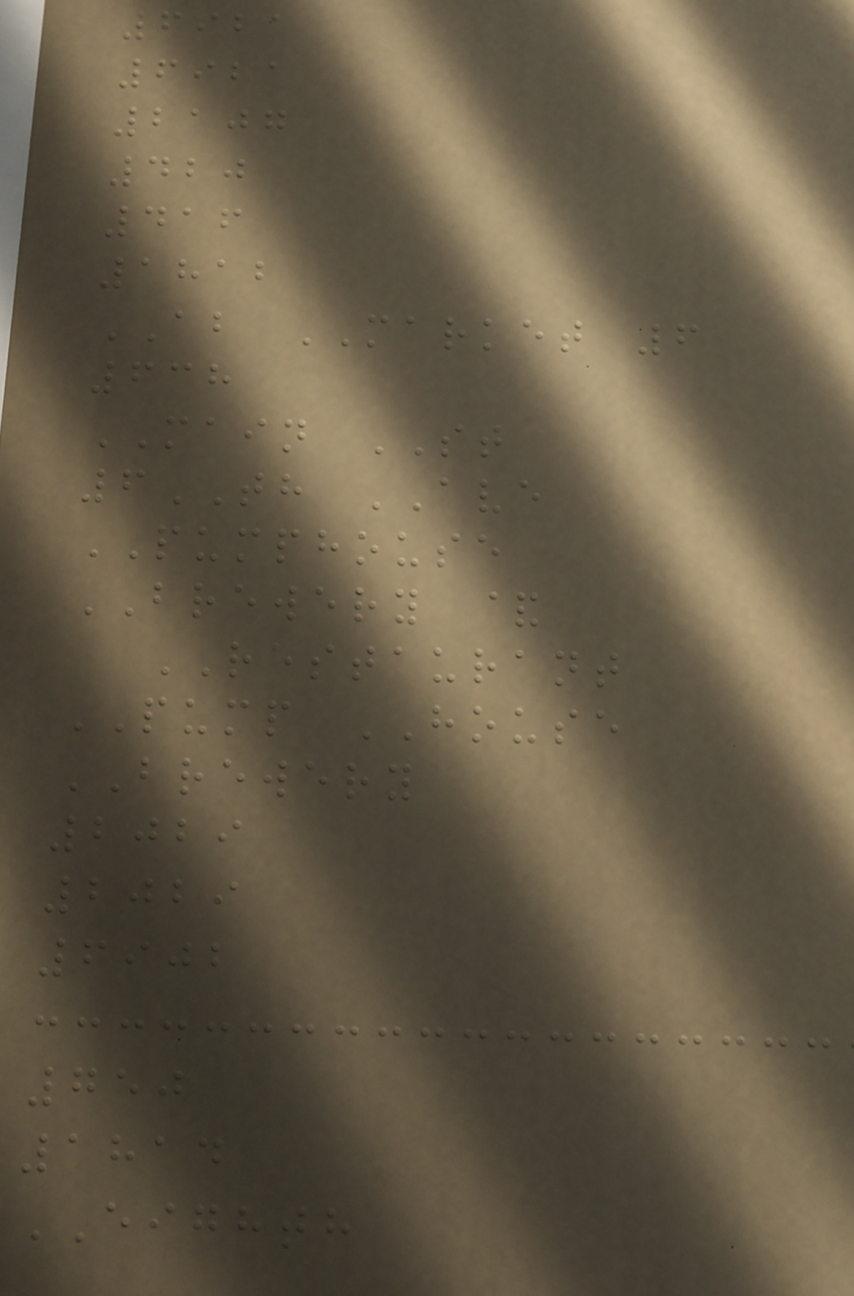6921
6921
2107
420
416
1812
AB MARKET 6
638
MAIN ST
6TH AVE
PUMPHOUSE
BREWERY &
RESTAURANT
PUMP HOUSE
BREWERY
2029
2029
6902
750
1814
EIGHTH
